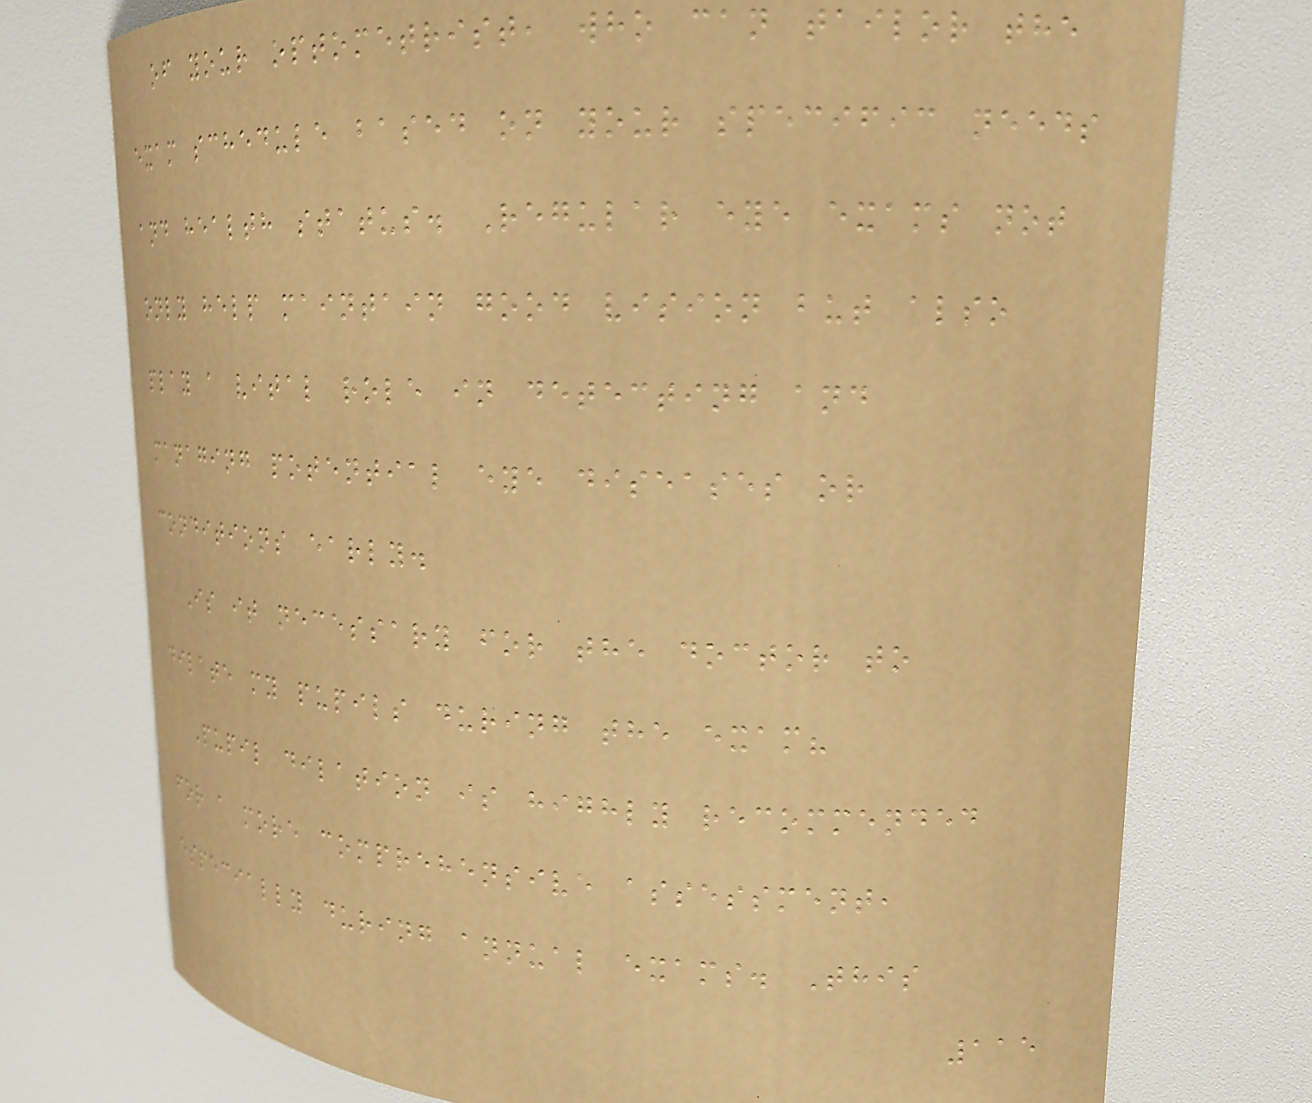of your optometrist, who can tailor the
exam schedule based on your specific needs
and health status. Regular eye exams not
only help maintain good vision but also
play a vital role in detecting and
managing potential eye diseases or
conditions early.
Is it necessary for the doctor to
dilate my pupils during the exam?
Pupil dilation is highly recommended
for a more comprehensive assessment,
especially during annual exams. This
115
